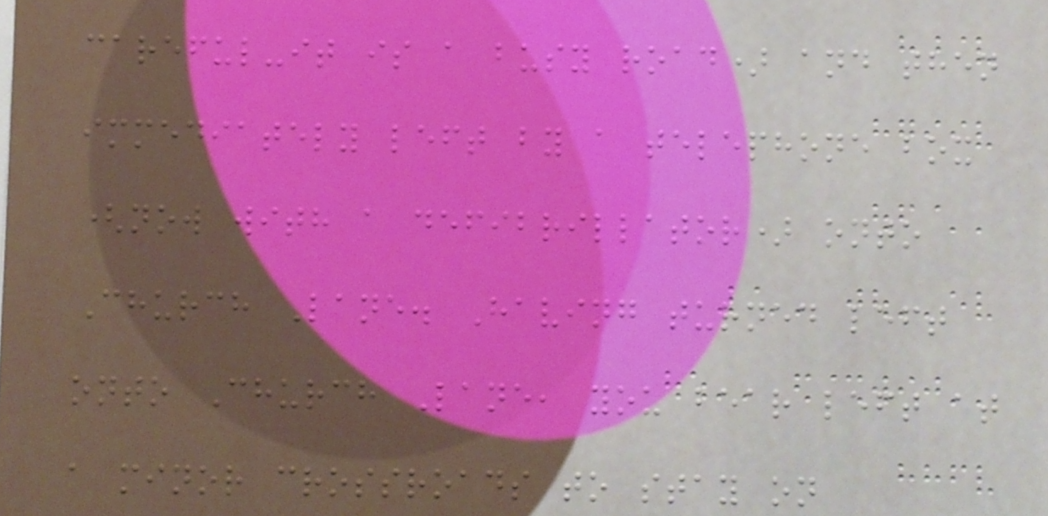careful-it is a busy road) and then
immediately left by a telephone box
(now with a defibrillator) onto
Church Lane. Having turned left
onto Church Lane, you bear left at
a minor crossroads to stay on
